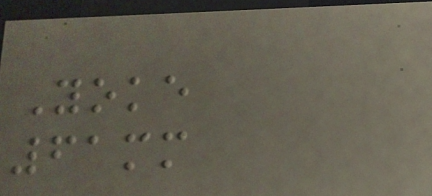Yoke
61mm
